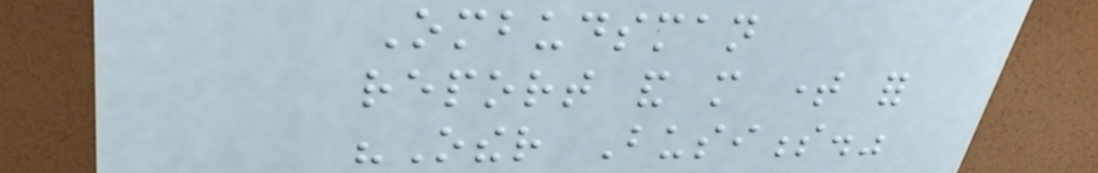Ombudsman
report and more time for
"Other Business."
